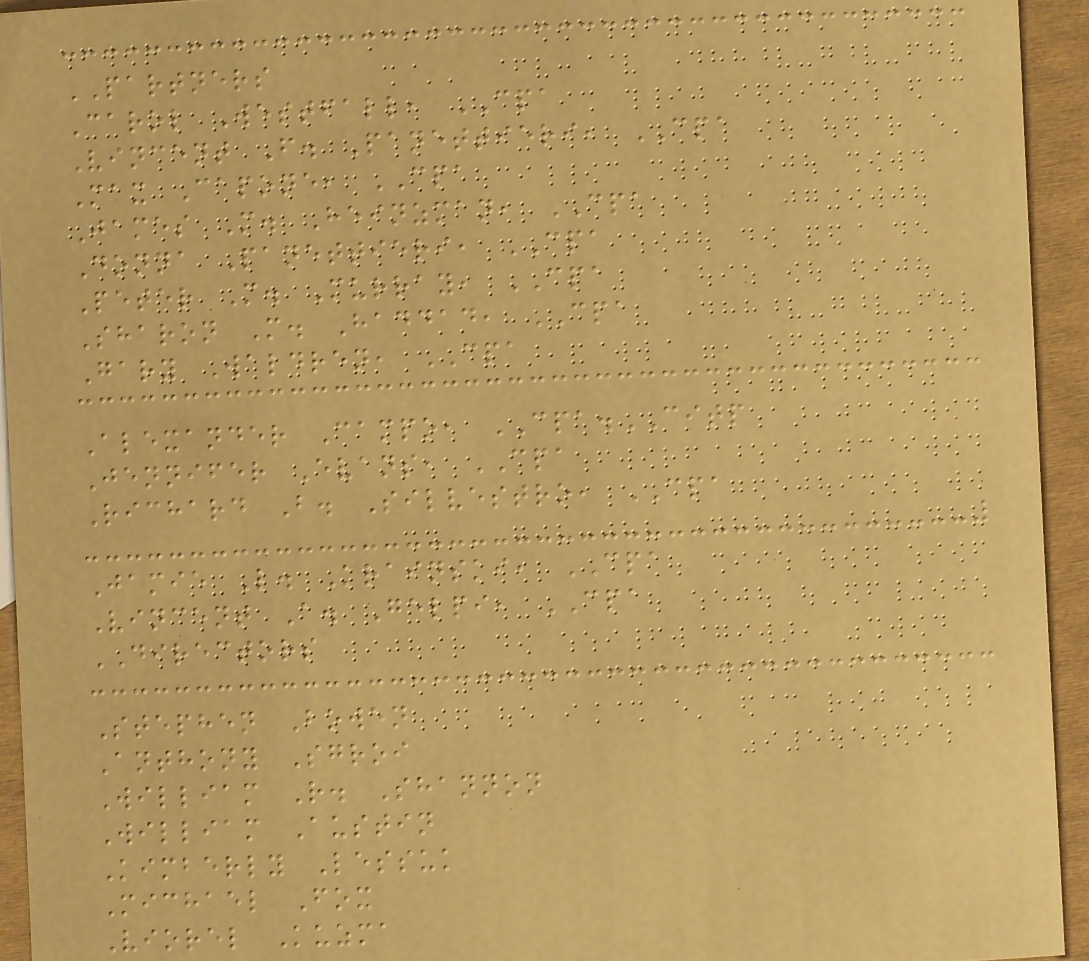PARTNERS
Carol Westfall, CPA
Vincent F. Panettieri, CPA
Max Capone, CPA
James M. Heinzman, CPA
Donna Panettieri, CPA
Peter M. Murray, CPA
Sharon M. Haddad, CPA
Gary Waldren, CPA
Alexander Campo, CPA.CITP
Jennifer Evans, CPA
Richard B. Silvestro, CPA
Jamie L. Krainski, CPA
Vincent A. Gelpi, CPA
DIRECTORS
Stephen Bowen
Anthony Sgroi
William R. Shannon
William Austin
Kimberly Lessuk
Michael Fox
Viorel Kuzma
